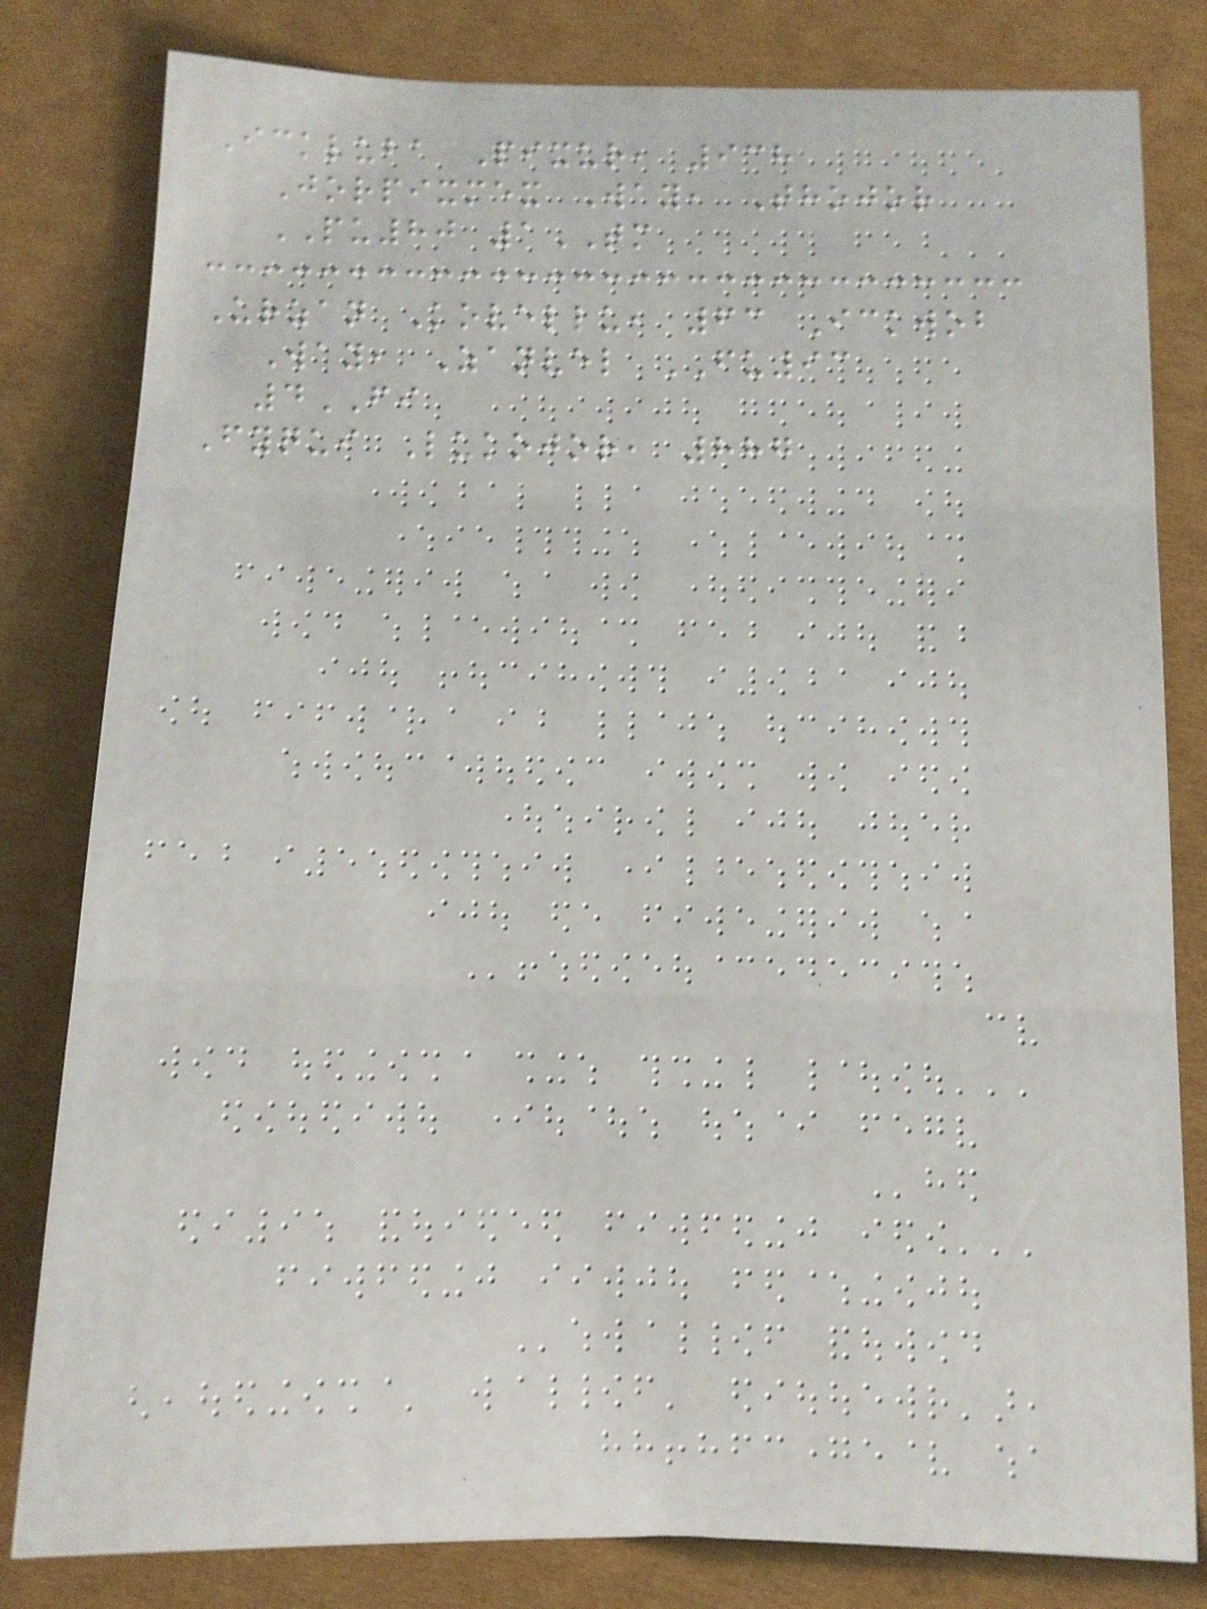Ickluba Pixur, 938
Jorpixmex Way, Thojor
PU80 1TM
Urzan Kovellu, 63 Ickwob
Way, Zanvel FU93
4FI
Fyqui Lukojor, 887
